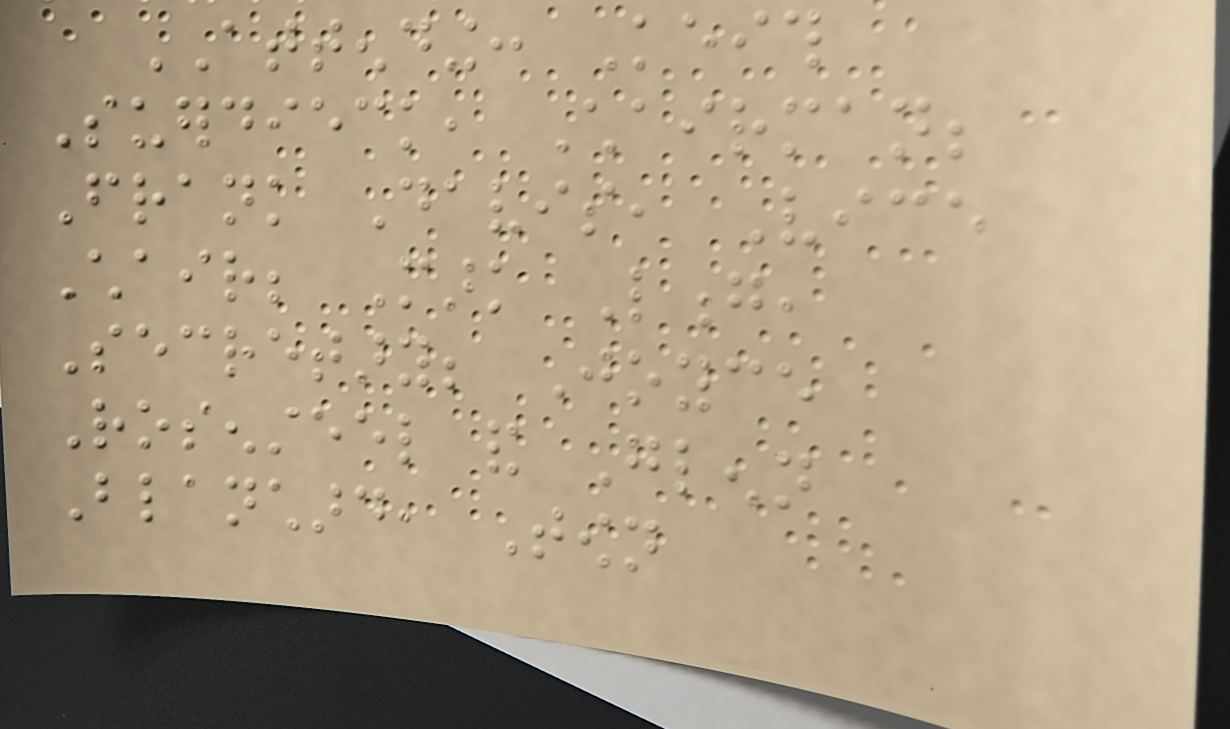ATTENDING: Keith
Suerdieck, Chairman;
Frank Davis, Vice
Chair; Mark Long,
Secretary; Joyce
Rosensteel and Glenn
Blanchard, Town
